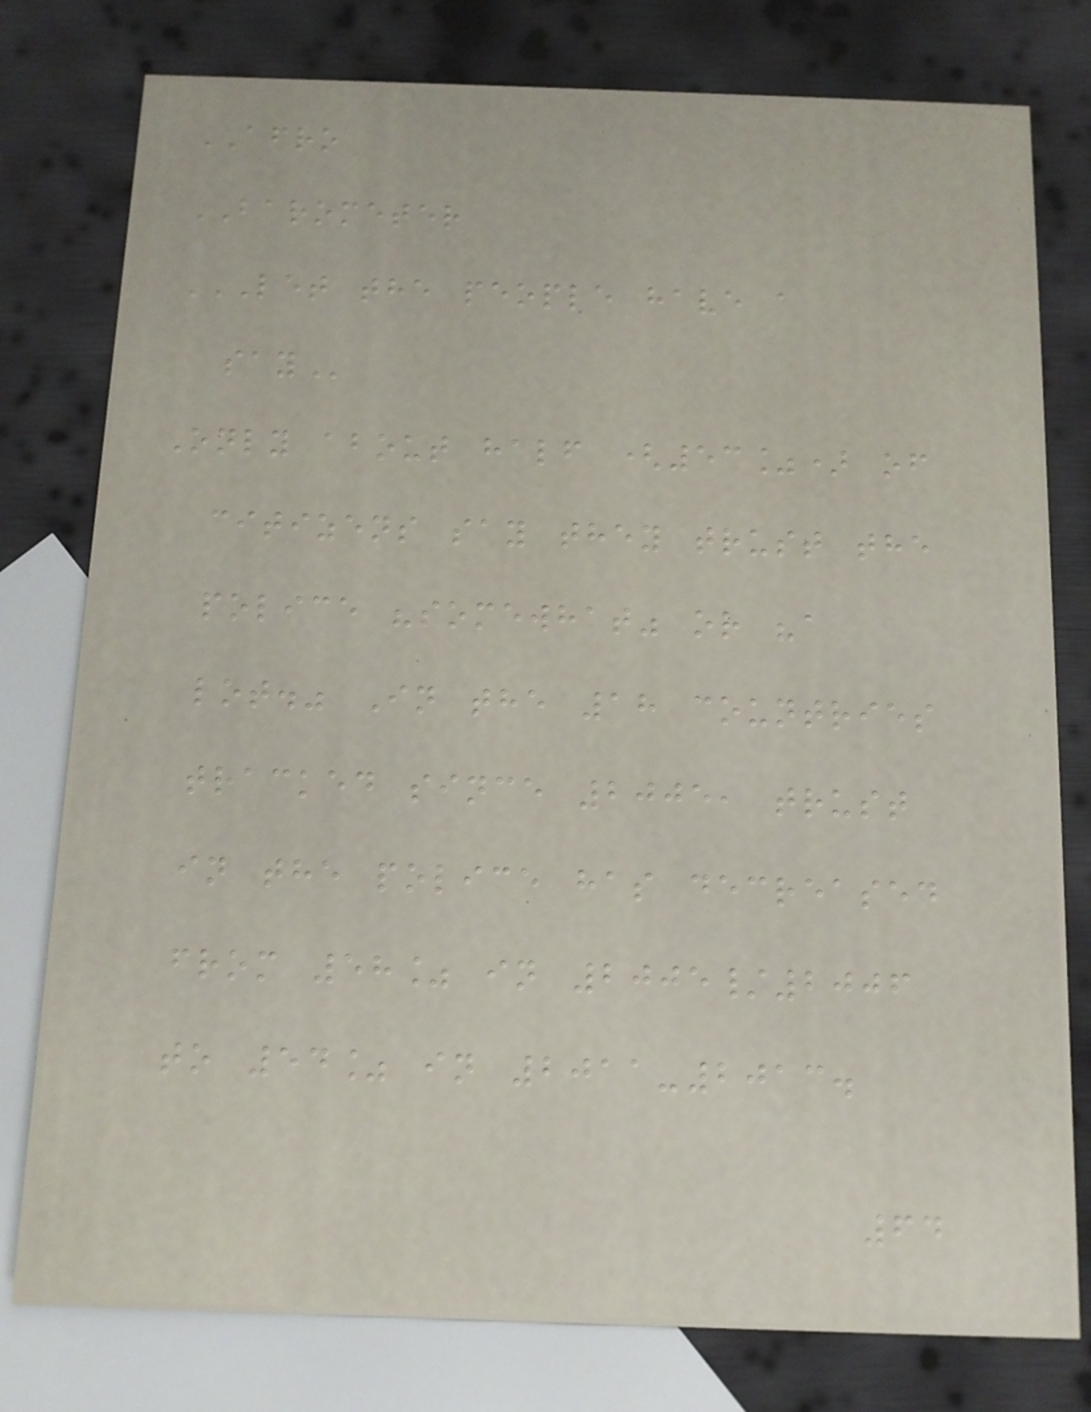AFRO
BAROMETER
LET THE PEOPLE HAVE A
SAY
Only about half (53%) of
citizens say they trust the
police "somewhat" or "a
lot." In the 18 countries
tracked since 2005, trust
in the police has decreased
from 58% in 2005/2006
to 54% in 2011-2013.
64
